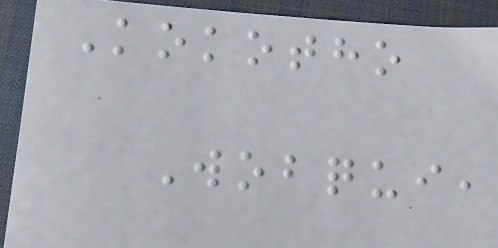Kokotho
Wobqui,
